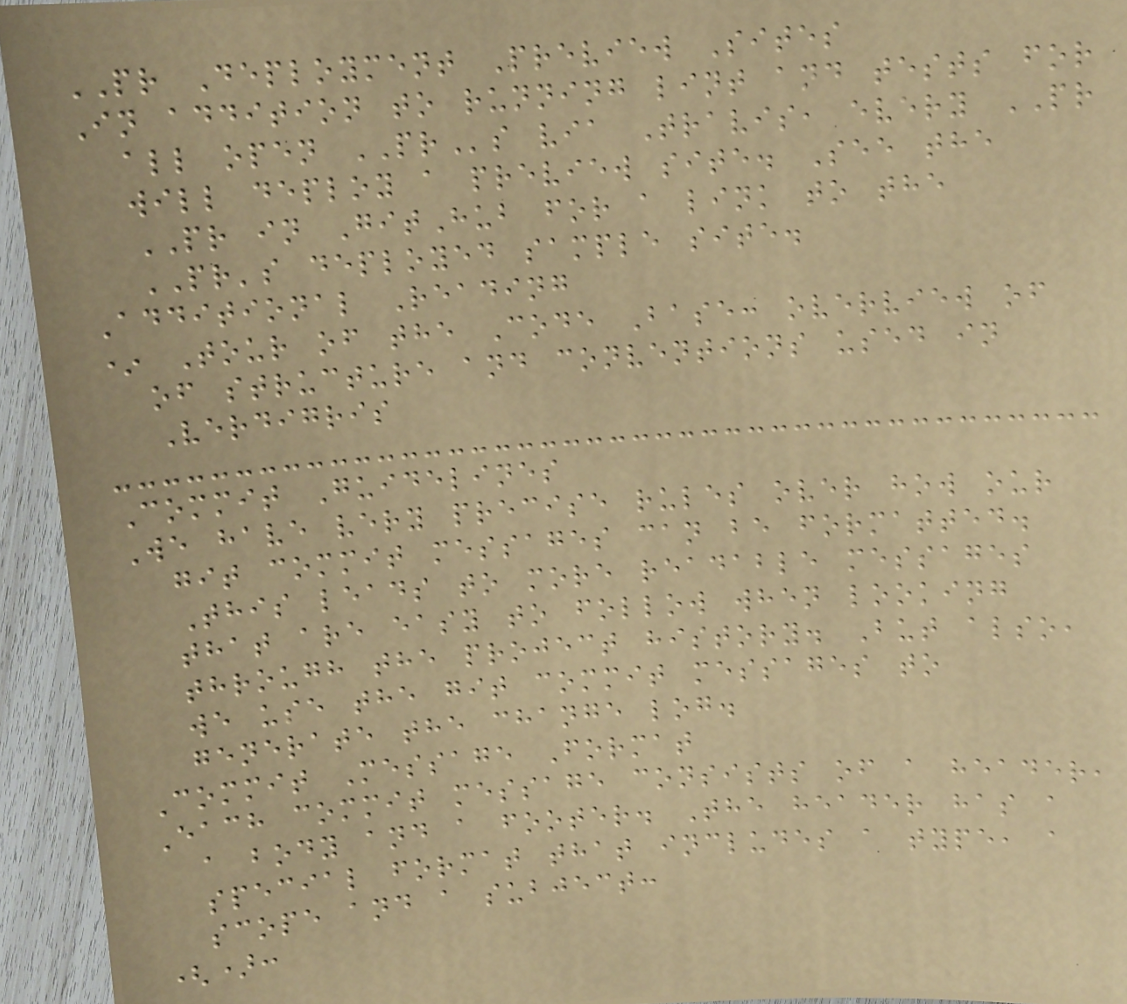PR Deployment Preview Sites
In addition to running lint and tests for
all open PRs via Travis, every PR
will deploy a preview site. See the
PR in GitHub for a link to the
PR's deployed sample site.
Additional Reading
* Tour of the Code Base: overview of
of structure and conventions used in
Verdigris
Commit Guidelines
We have very precise rules over how our
git commit messages can be formatted.
This leads to more readable messages
that are easy to follow when looking
through the project history. But also,
we use the git commit messages to
generate the change log.
Commit Message Format
Each commit message consists of a header,
a body and a footer. The header has a
special format that includes a type, a
scope and a subject:
():
